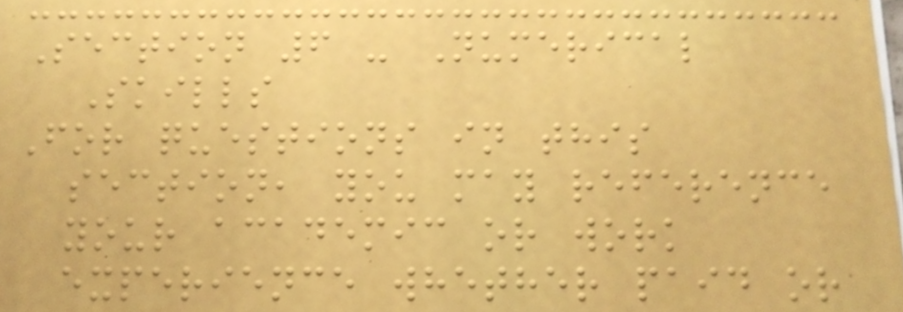Section 6 - Numerical
Skills
For questions in this
section, you may reference
your academic or work
experience whether paid or
